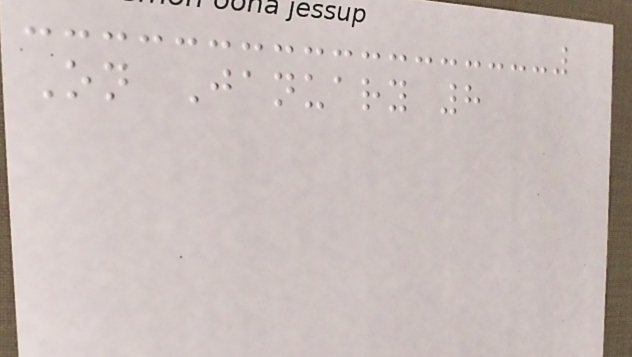On January 8
